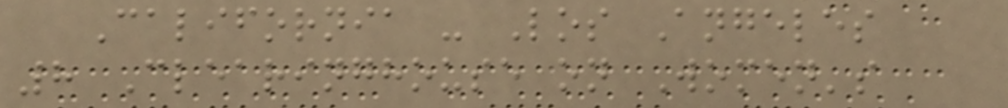California - Los Angeles
8 Clearinghouse on Women's
